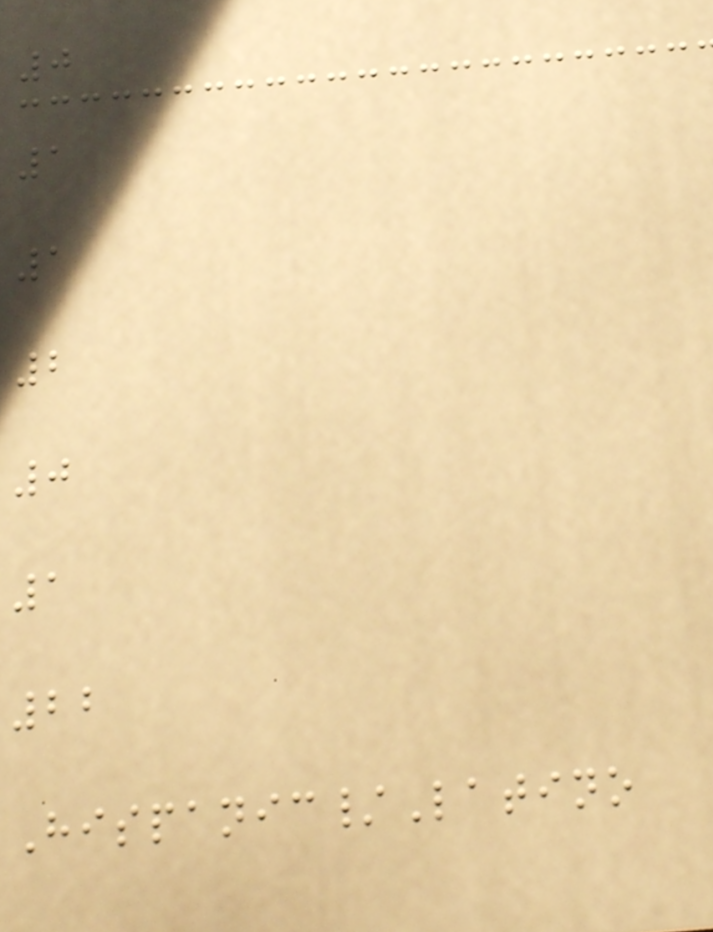0
1
1
2
0
1
22
Hispanic/Latino
